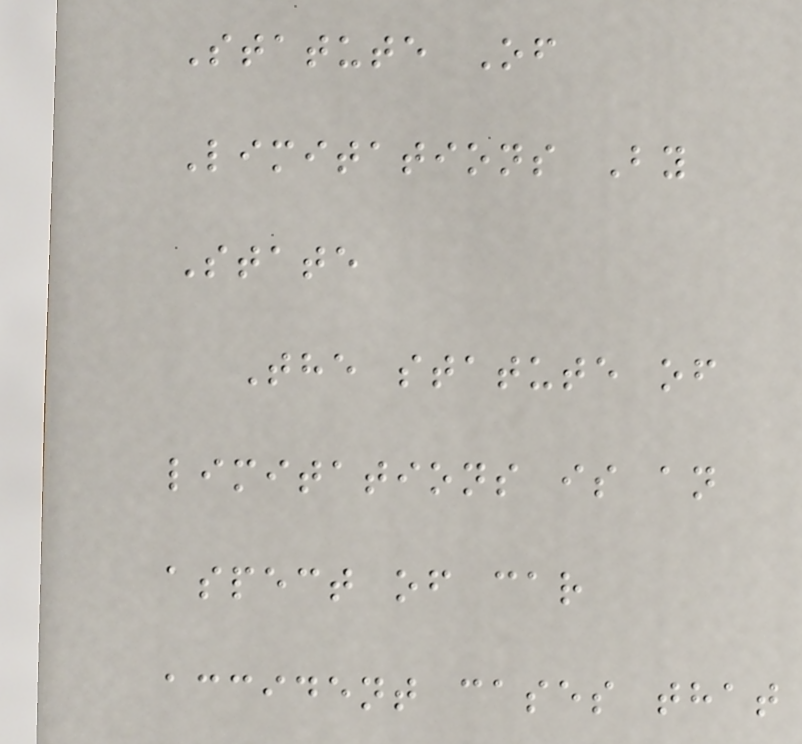Statute Of
Limitations By
State
The statute of
limitations is an
aspect of car
accident cases that
